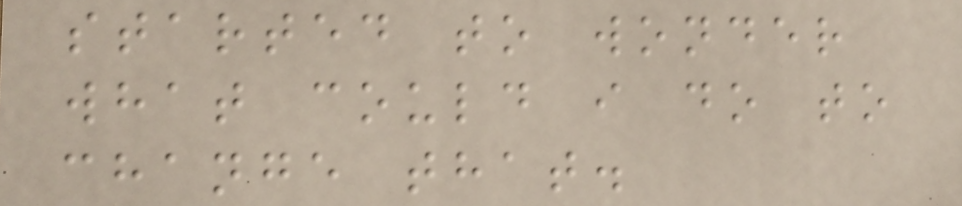started to wonder
what could i do to
change that.
